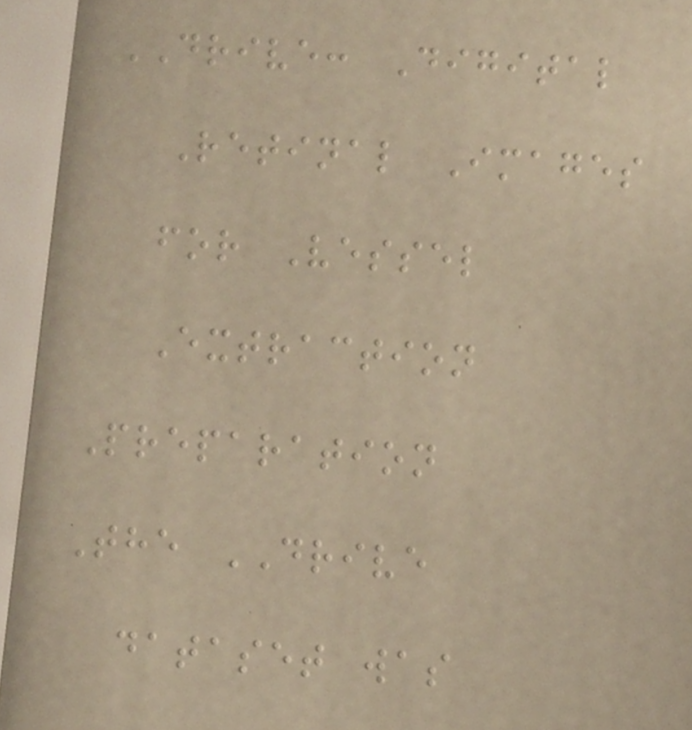DRIVE: Digital
Retinal Images
for Vessel
Extraction
Preparation
The DRIVE
dataset was
